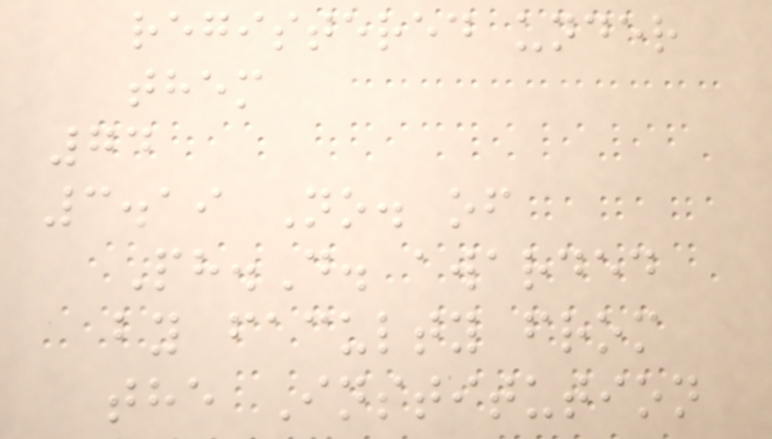registered under
them
74
3.19 No. of
Ph.D. awarded
by faculty from
the Institution
